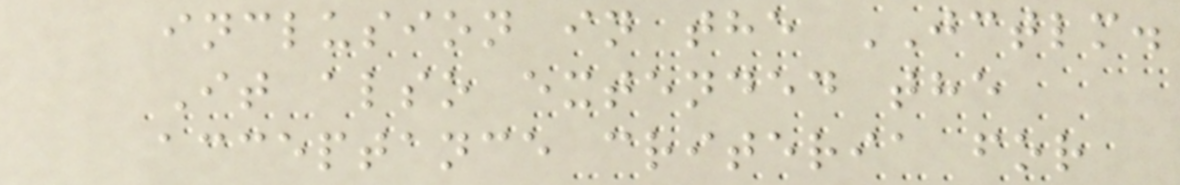inclusion in the JCTLM.
It also extended the
acceptance criteria for
